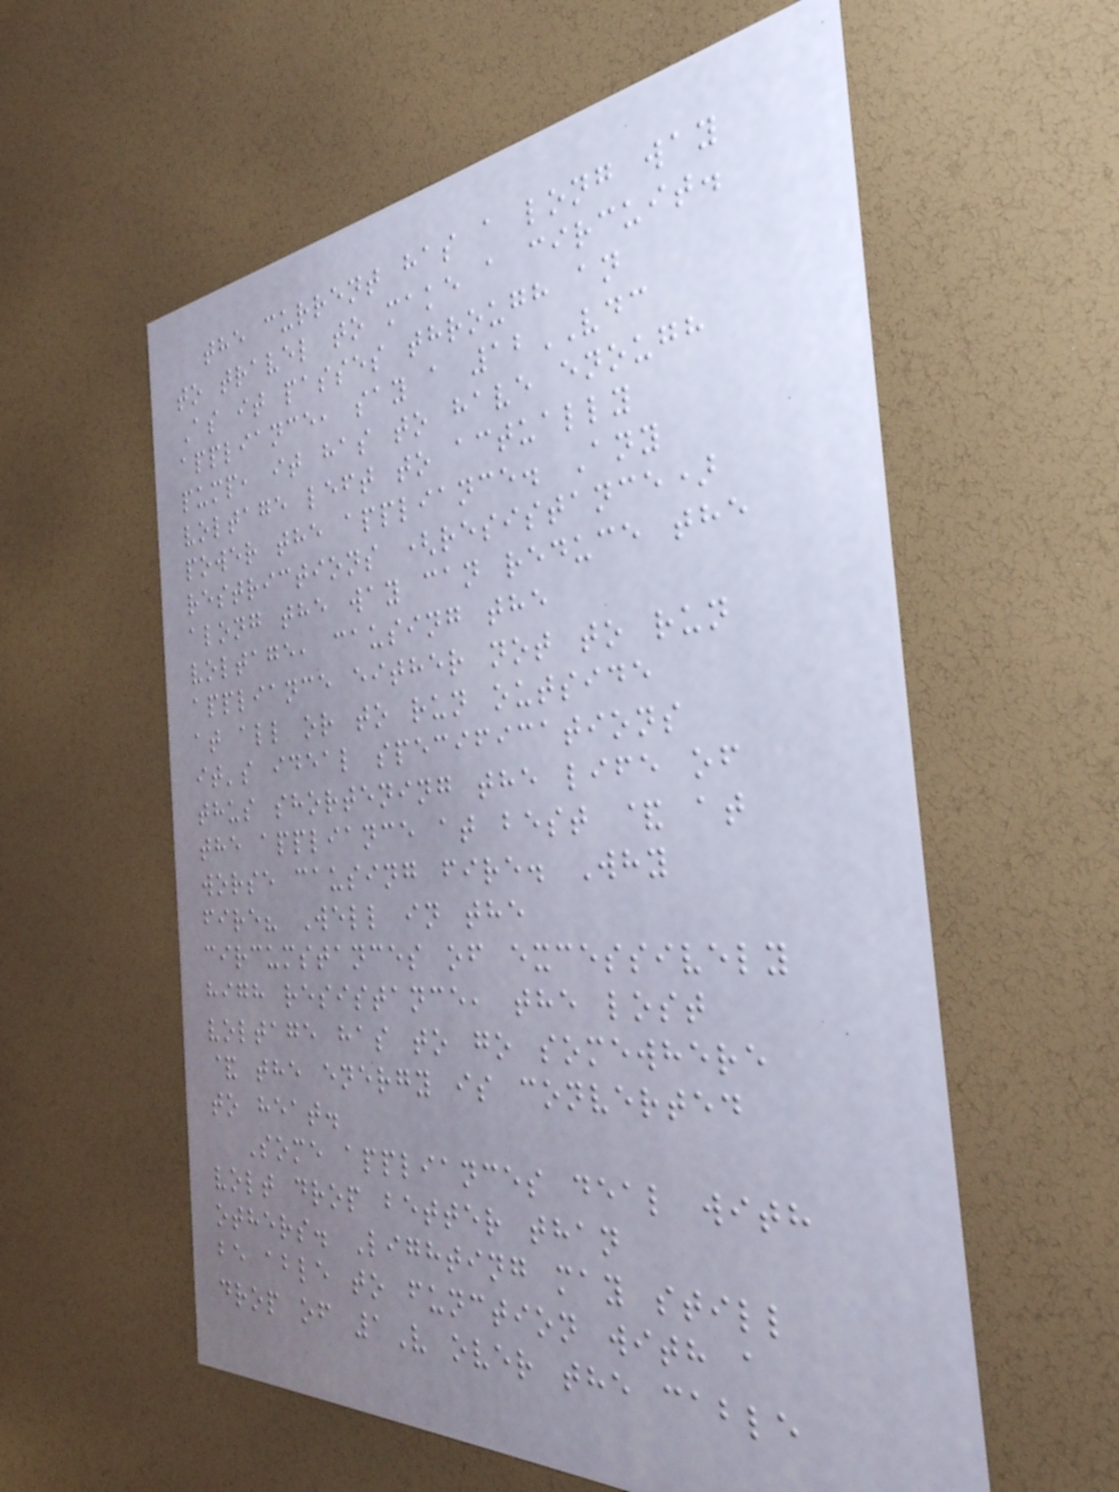the current has a long way
to travel to make a circuit.
As it passes through an
appliance, say a 12VDC
pump, it has to have enough
voltage left to actually
power the appliance. Any
restrictions (resistance)
along the way can reduce the
voltage, causing the
appliance either not to run
at all or to run outside
it's ideal specifications
thus shortening the life of
the appliance at best & at
worse causing fire. Why
fire? Well in the
circumstances of excessively
high resistance, the lost
voltage has to go somewhere
& the energy is converted
to heat.
Some appliances deal with
volt drop better than
others. Lighting may still
be able to function with a
drop of 1V over the cable
